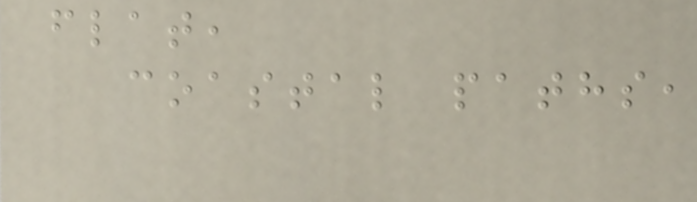flat,
coastal paths,
